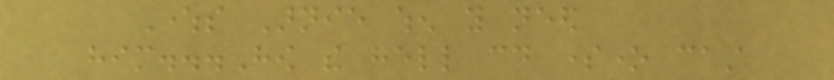Wheres Arnie when you need
him...How the hell could someone cast
